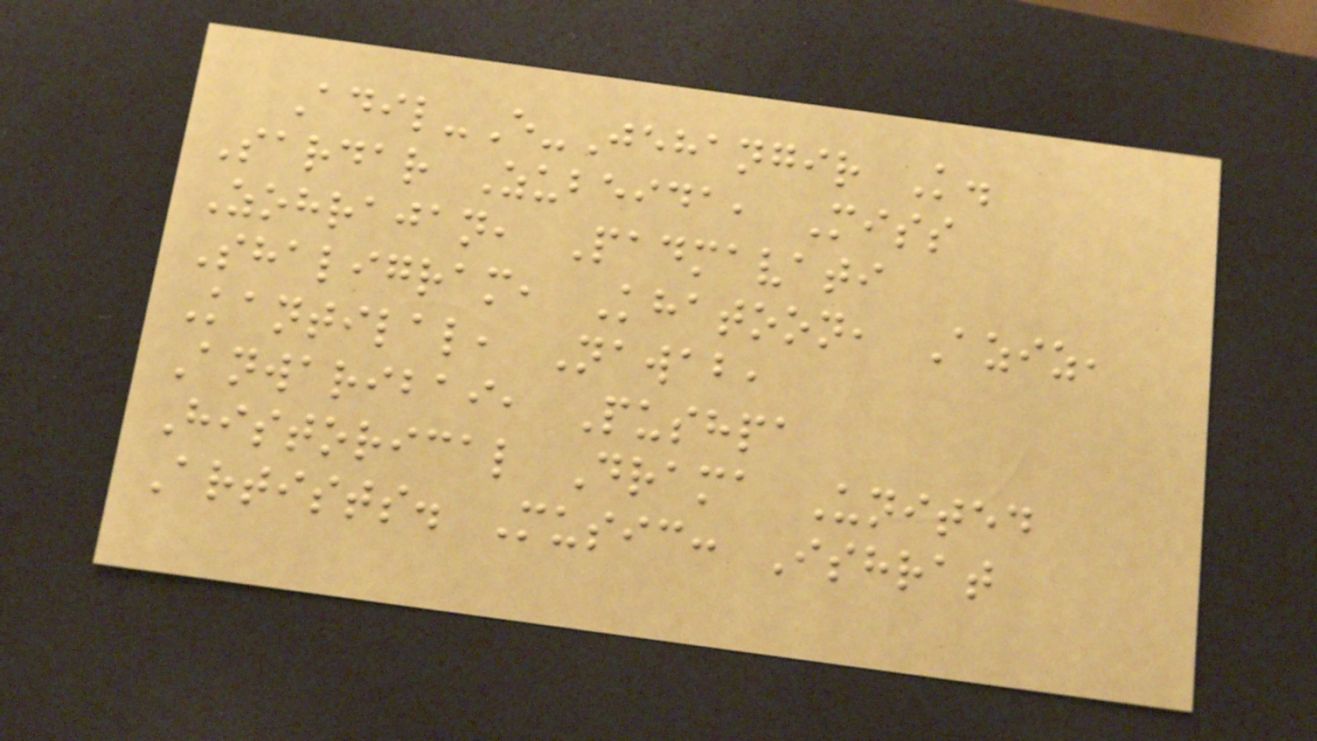Adil-E-Jehangir K.
Sardar Zubeida, Miss
Zohrajan, Padmavati
Shaligram, Khatoon, Aziz,
Kantilal, Nawab,
Anwaribai, Pushpa
Historical Drama United
Artists. Music: Ishrat
